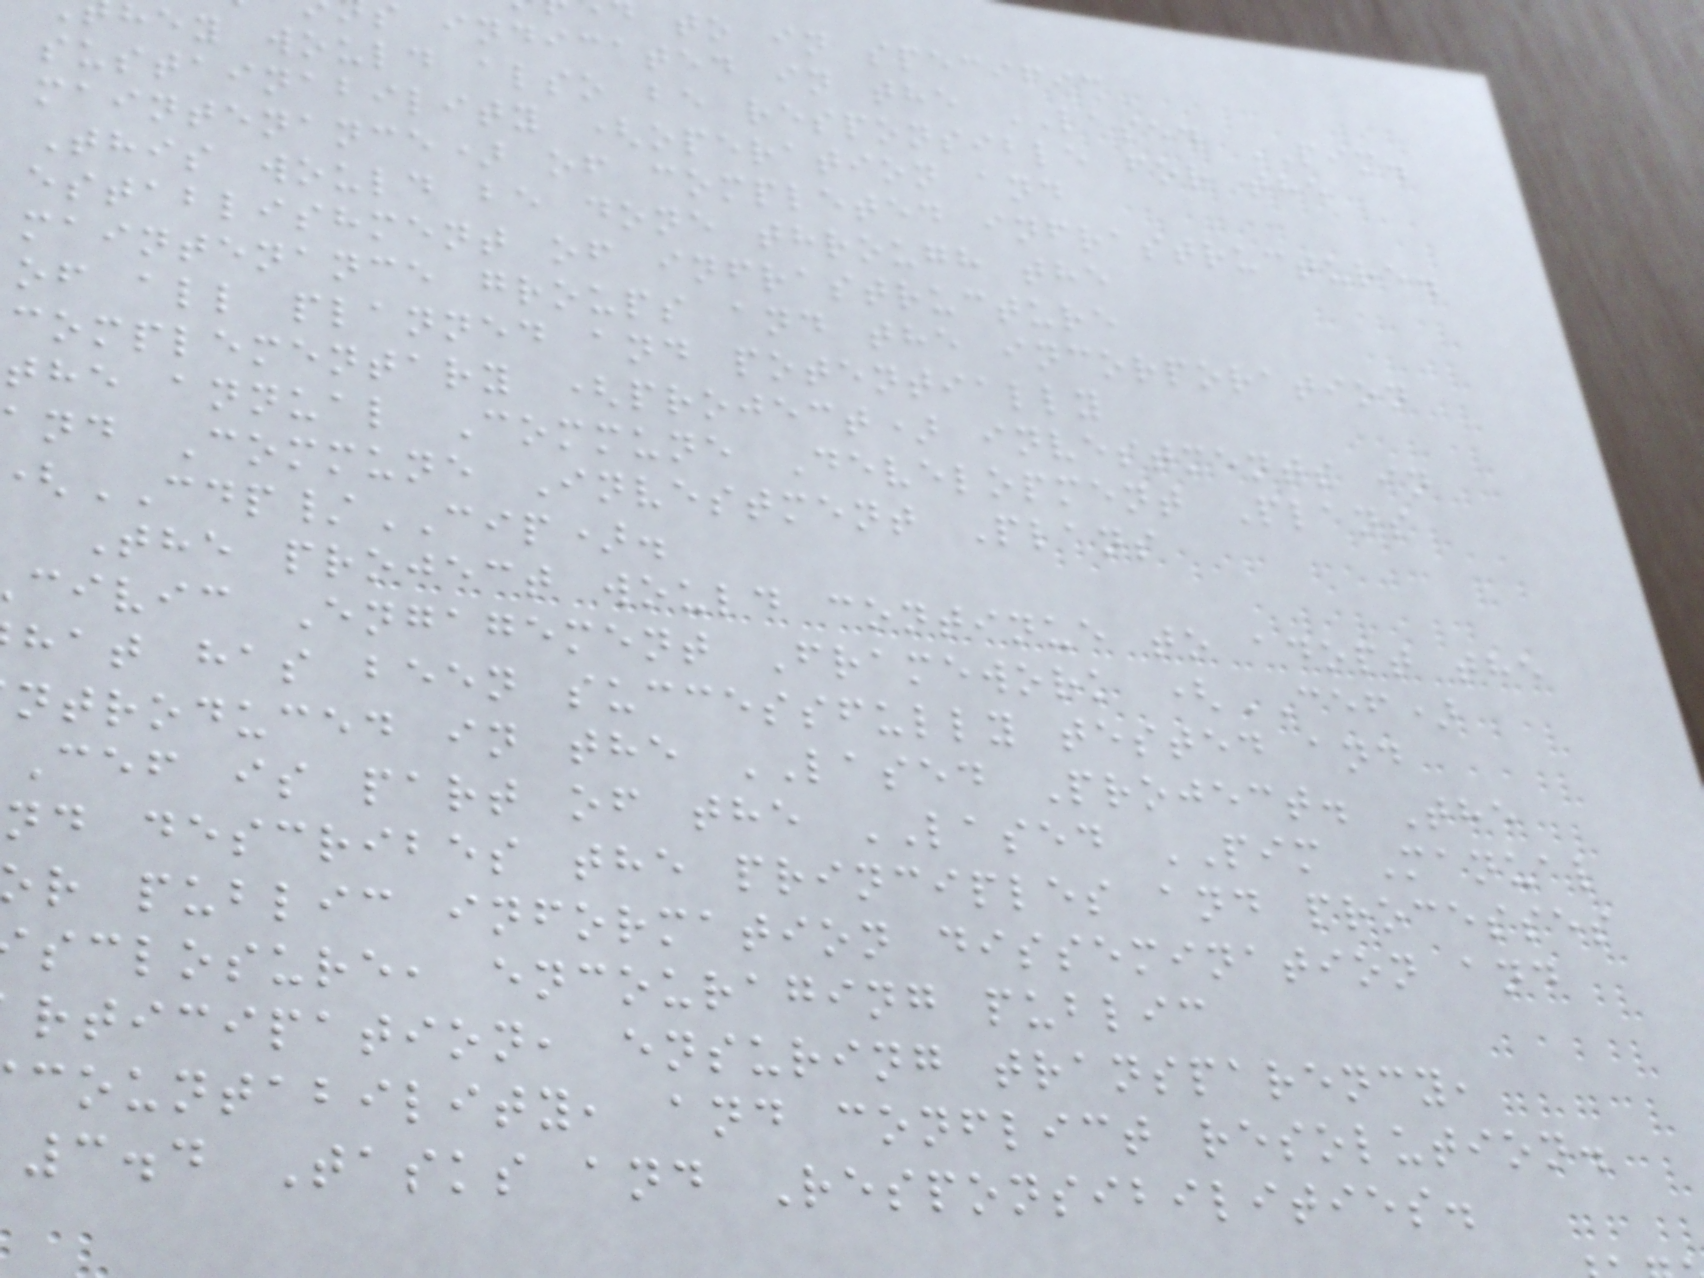to in specific
indicated in the LASED PIM.
hey would also be responsible for the
sustainability (operation and
maintenance) of completed infrastructure.
This would be done through the
establishment of infrastructure
maintenance groups and the incorporation
of all planned and potentially
complementary (project) investments in
the annual Commune Development Plans
and Commune Investment Plans
CDP/CIP).
The project would continue to adopt the
civic Engagement Framework (CEF)
hat has been successfully tested and
ntroduced in the LASED Project. The
cef is part of the LASED PIM Manual
nd describes the principles and processes
r public information dissemination and
sclosure, encouraging public
rticipation, ensuring transparency,
countability, and conflict resolution.
3.4 Tasks and Responsibilities.
